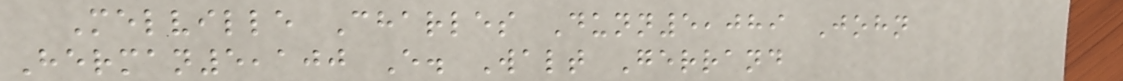Melville Charles Dunn5,089 John
Herman5,100 E. Walt Gerrand
